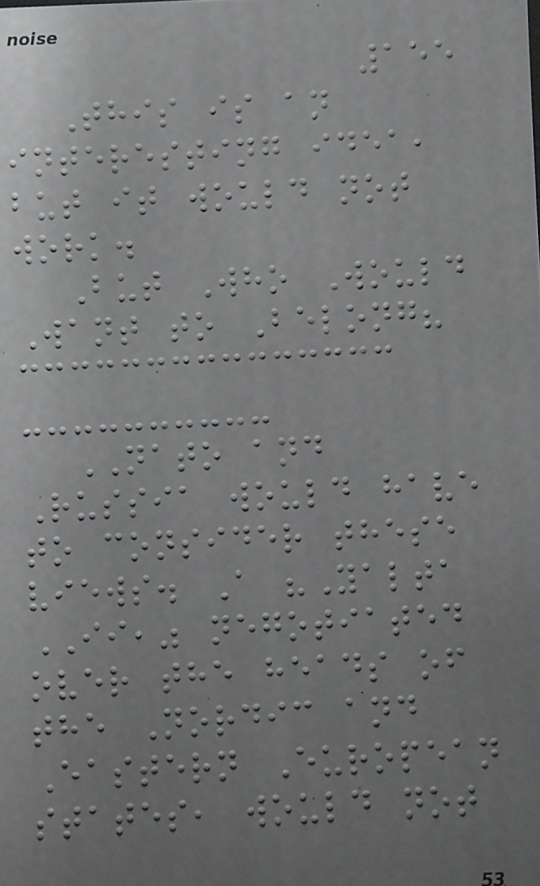155
This is an
interesting idea,
but it would not
work.
But Who Would
Want to Belong?
NATO and
Russia would have
to consider these
views. A "Yalta
II," negotiated
over the heads of
the Nordic and
Eastern European
states, would not
